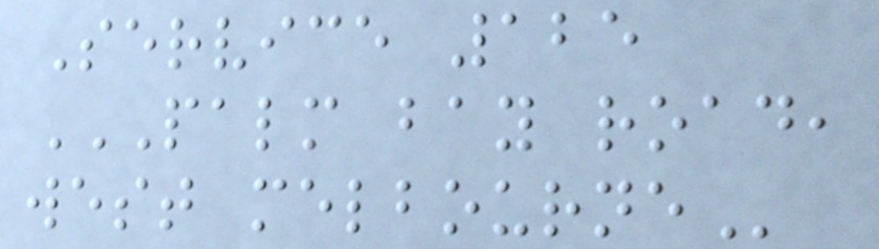Service 125
PALM BAY ROAD,
WEST MELBOURNE
